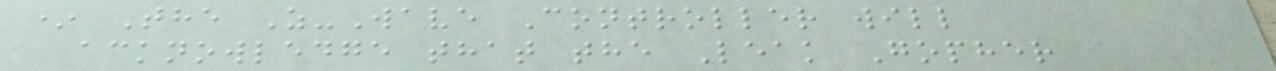* The Z-Wave Controller will
acknowledge that the Leak Gopher
